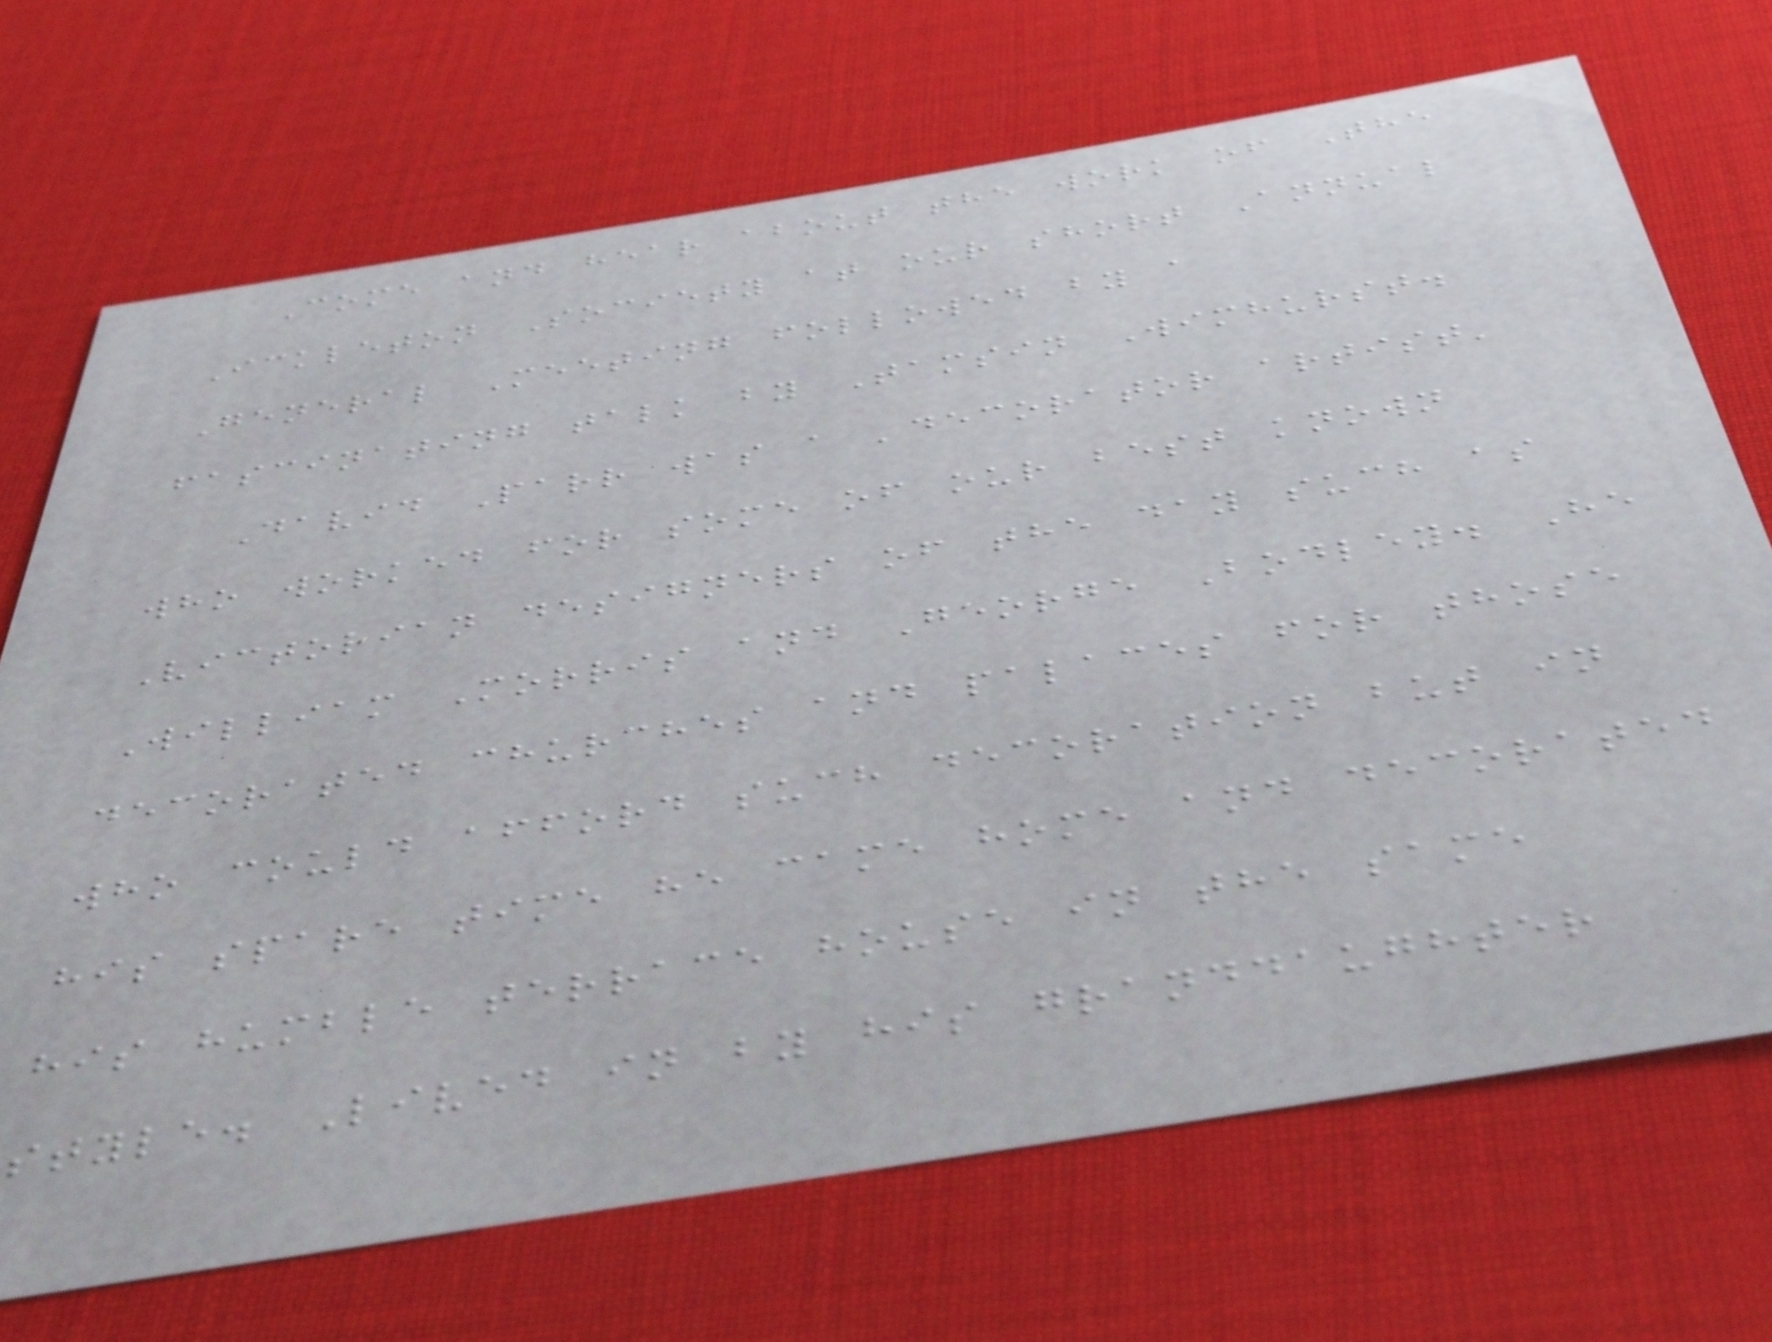Come and hear about the work of The
Ickleton Society at our short Annual
General Meeting followed by a
fascinating talk by Tamsin Wimhurst.
David Parr was a 'decorator artist'
who worked for some of our best known
Victorian designers of the day such as
William Morris and George Bodley. He
decorated churches and palaces for those
who could afford such decoration but in
his spare time he came home and decorated
his humble terrace house in the same
style. Lived in by his granddaughter
